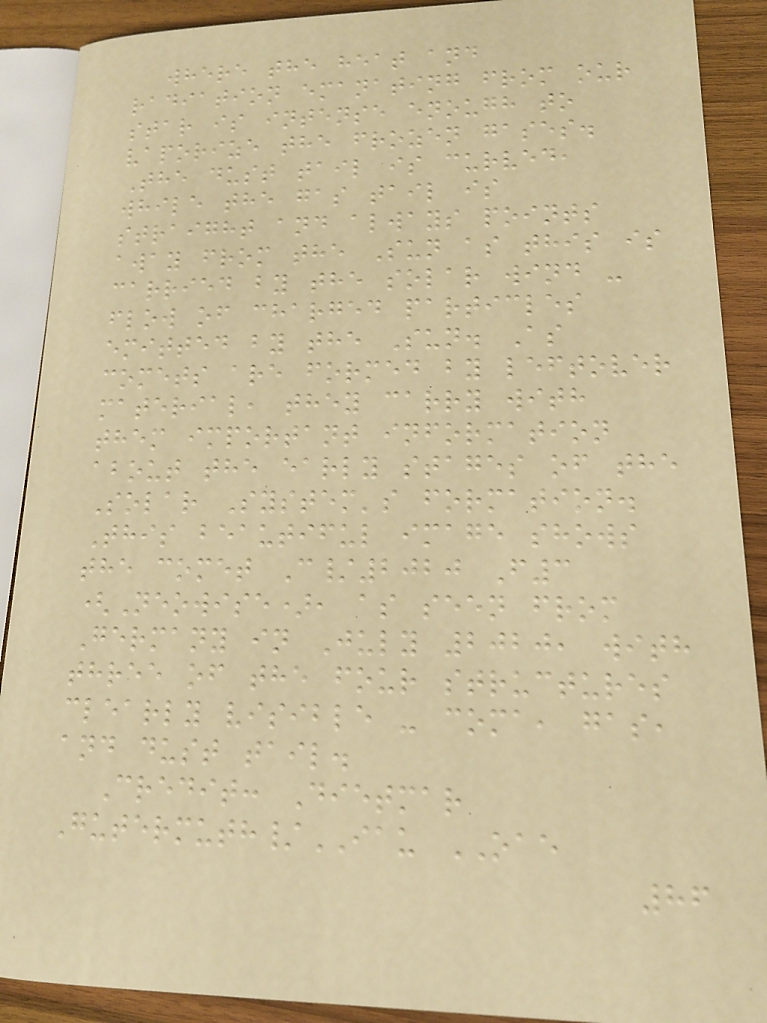where the heat and
radiation emanating from our
star is intense enough to
vaporize the frozen gases.
The dust tail is curved,
while the gas tail is
straight and always points
away from the Sun as this is
carried by the solar wind -
flow of charged particles
emitted by the Sun. As
comets are formed by leftover
material, they carry with
them important information
about the early stages of the
Solar System's formation.
This beautiful image shows
the comet C/2020 F3
(Neowise), as seen from
Germany in July 2020, with
three of the four structures
clearly visible - coma, gas,
and dust tail.
Credit: Dietmar
Gutermuth/IAU OAE
86
